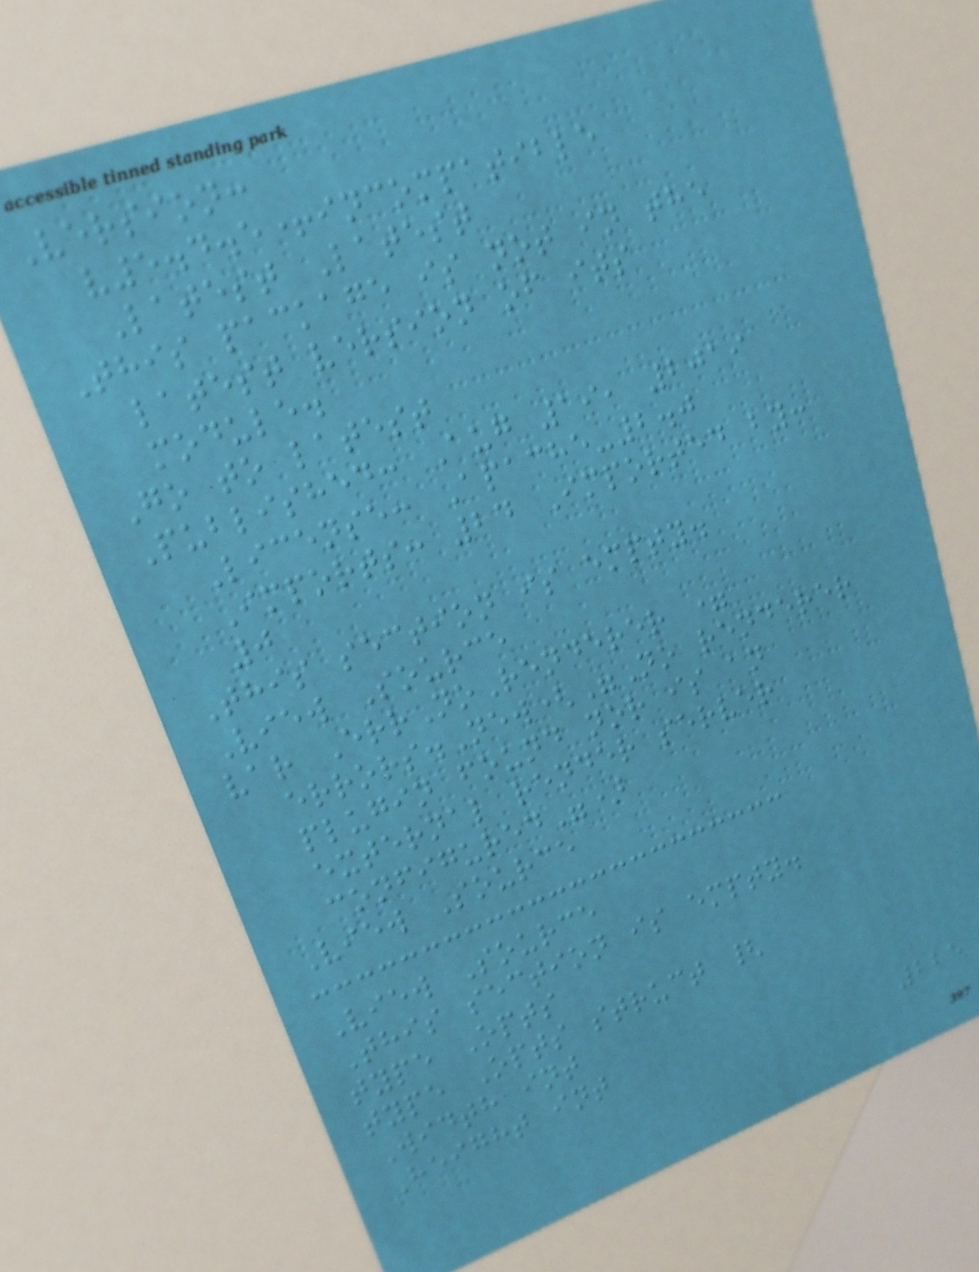Version:
v5.4.5+incompatible
Latest Latest
This package is not in the
latest version of its
module.
Go to latest
Published: Aug 19, 2019
License: Apache-2.0
Imports: 24 Imported by:
0
This section is empty.
View Source
var ErrNoRenderer =
errors.New("No renderer
plugin found nor is an
external render server
configured")
View Source
View Source
This section is empty.
type Opts
type Opts struct {
Width int
Height int
225
